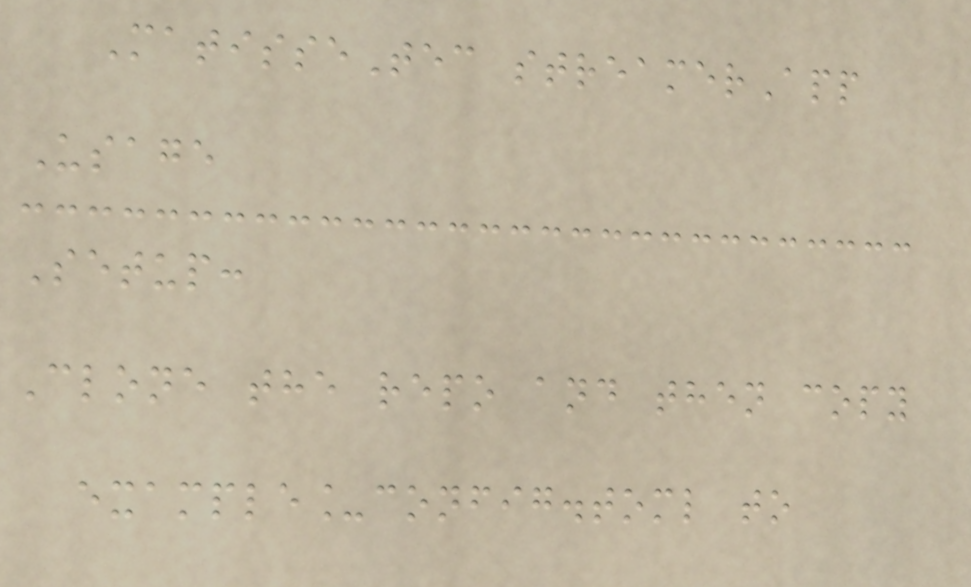MatisseTec streamerApp
Usage
Setup:
Clone the repo and then copy
example_config.toml to
